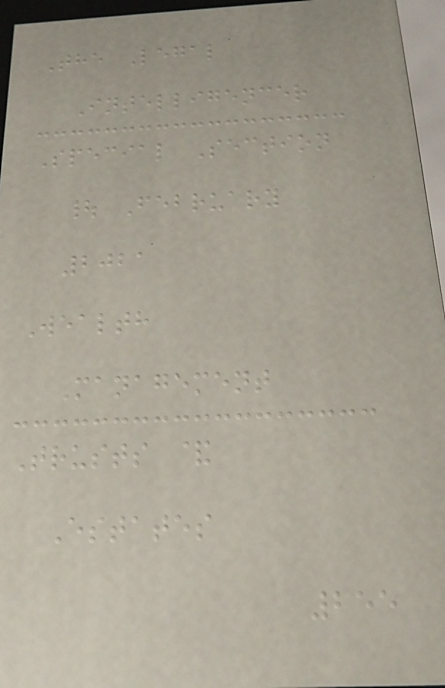The Legal
Intelligencer
Special Section
| February
2021
Wealth
Management
Trusts &
Estates
255
